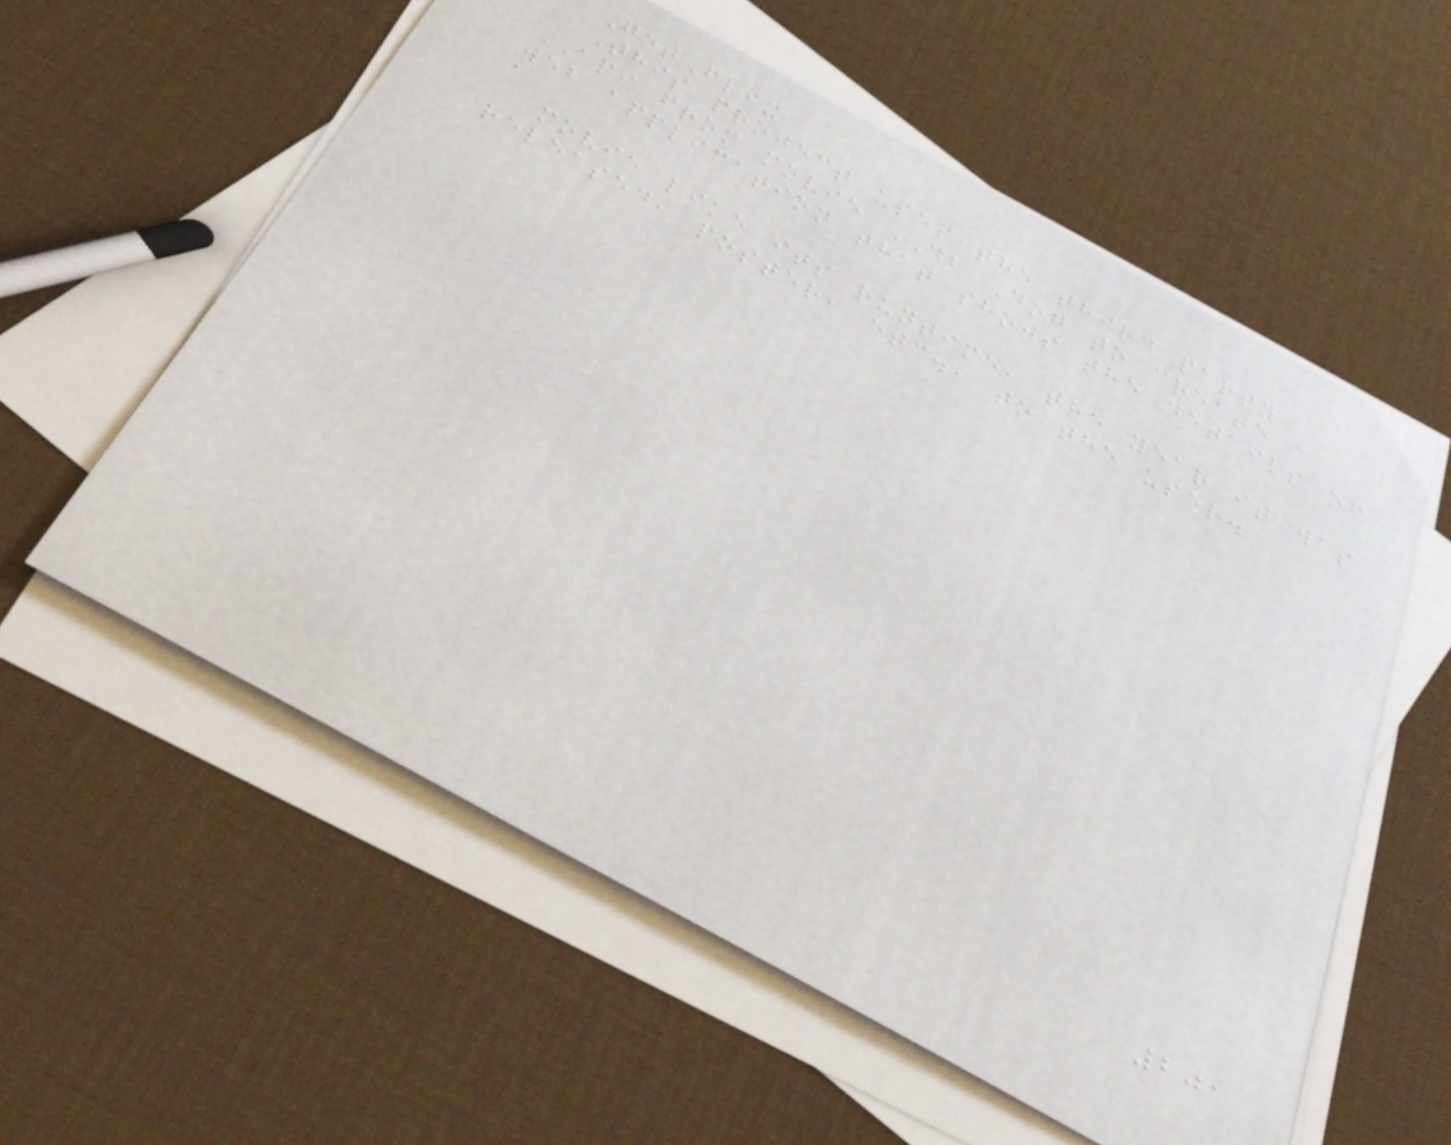GetFlix
This project uses the third party
API from movie DB Dog to create a
web application that shows the details of
a
movie like its runtime, the year it was
released, poster, etc., to the user.
201
